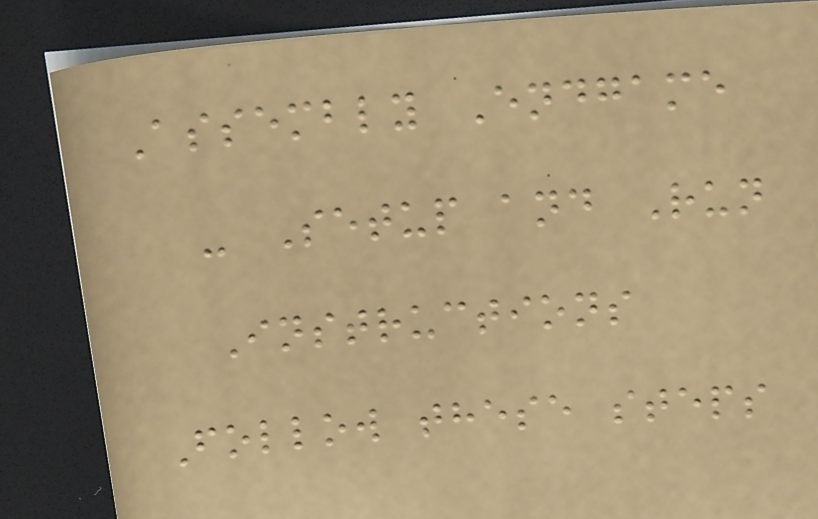Assembly Endgame
- Setup and Run
Instructions
Follow these steps
